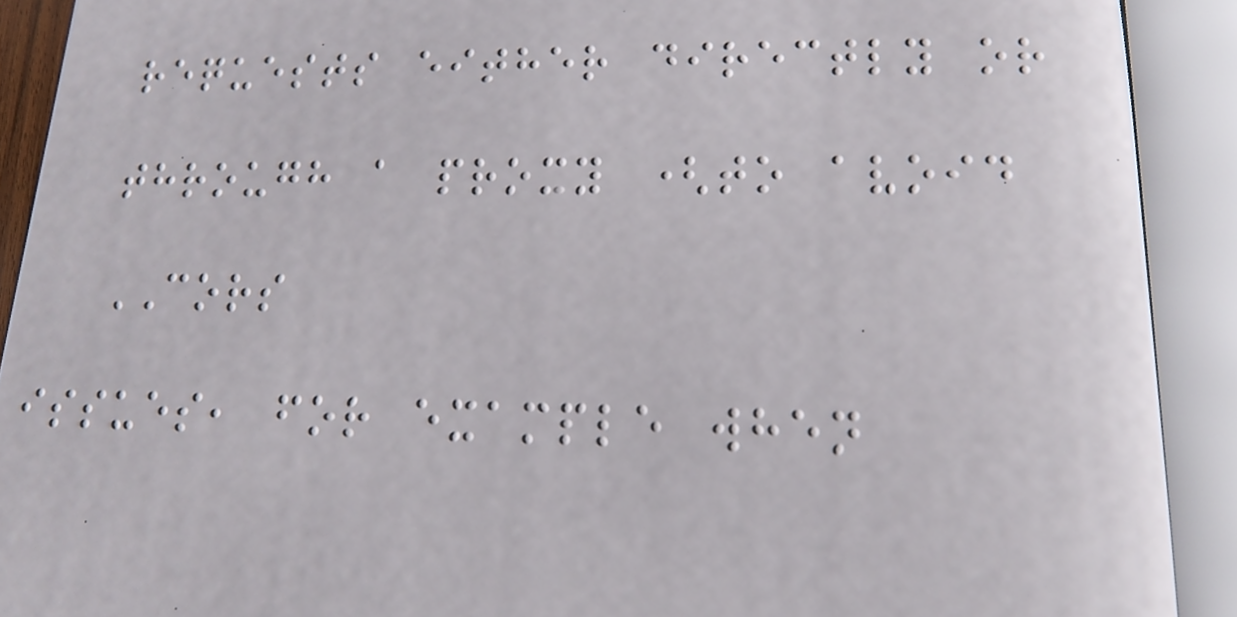requests either directly or
through a proxy (to avoid
CORS
issues, for example when
